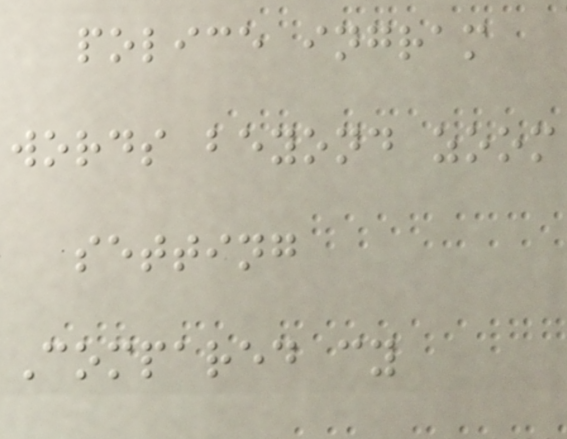police ingram
words beyond zoom
setting
Compared cy
